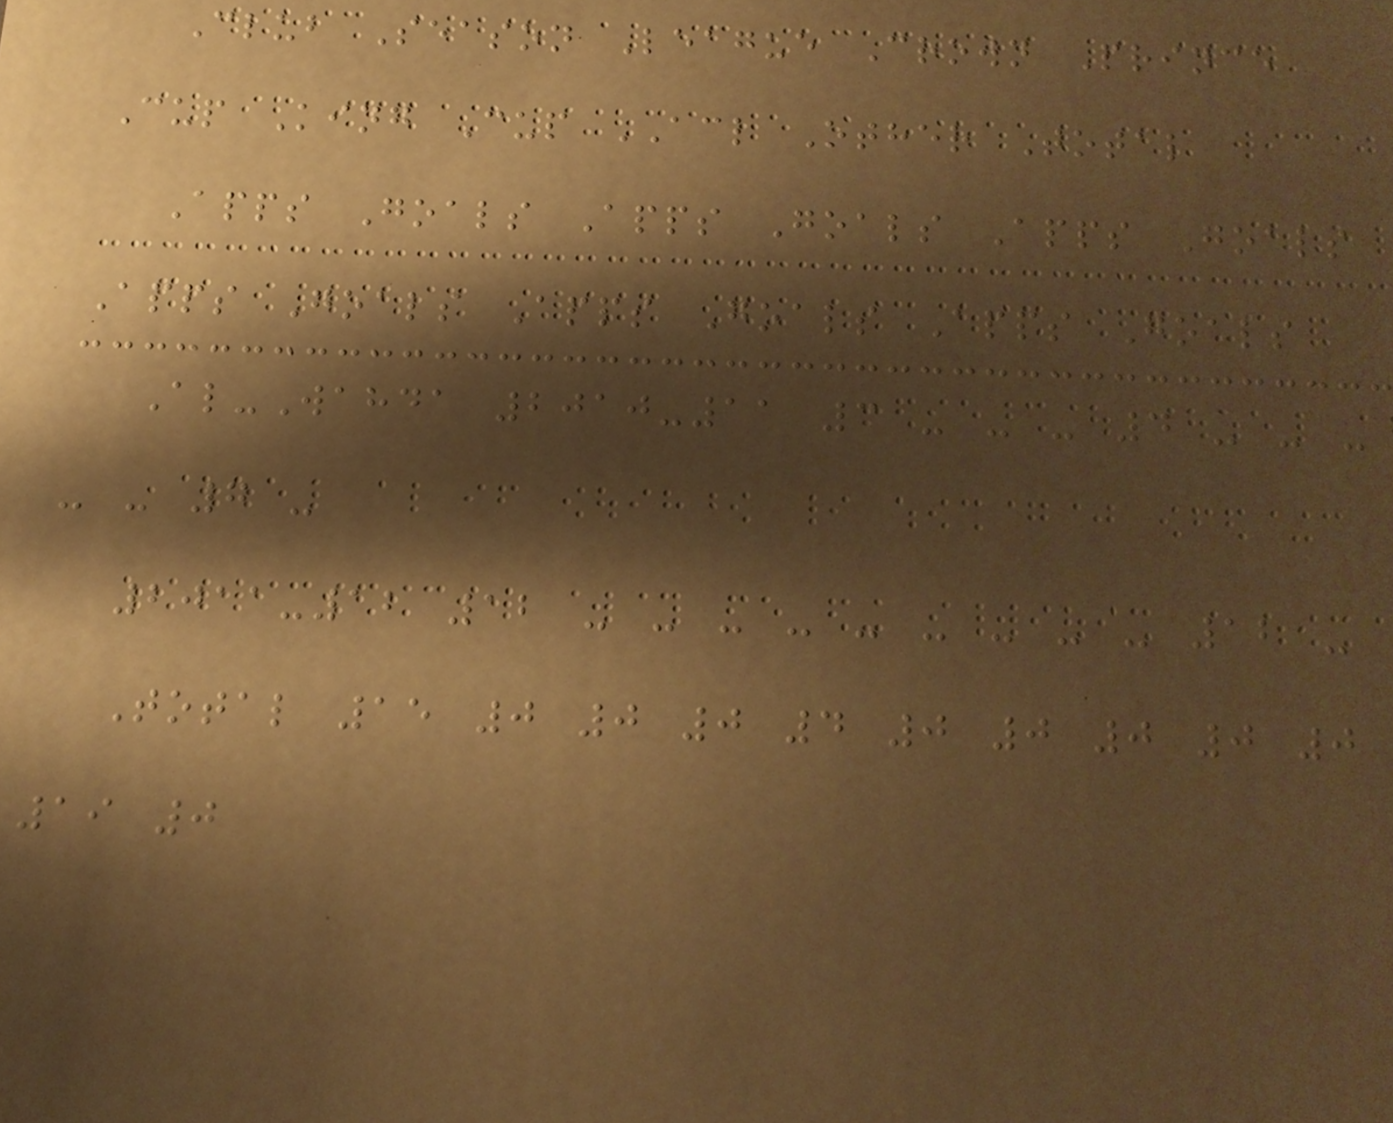Club Season League Crown Prince
Cup King Cup ACL Other Total
Apps Goals Apps Goals Apps Goals
Apps Goals Apps Goals Apps Goals
Al-Wahda 2010-11 3 - - - 4 - - -
- - 7 -
2011-12 12 - - - - - - - - - 12 -
Total 15 0 0 0 4 0 0 0 0 0
19 0
